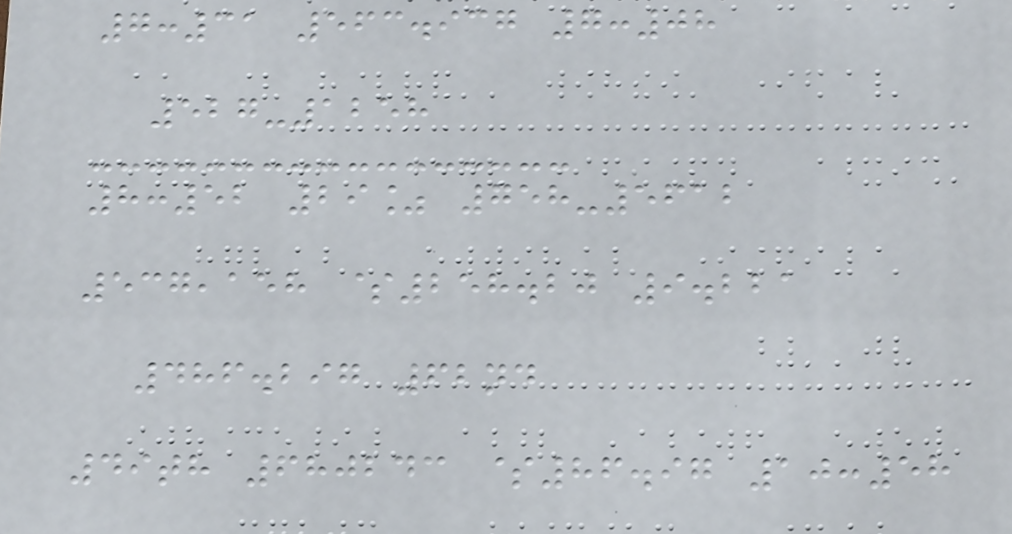7:31 563.937 7:08
527-1258
8:52 29% 758-5612
537,158 $258.20 9.221
486.297 62nd
49th 680243 $86.97 10:58
